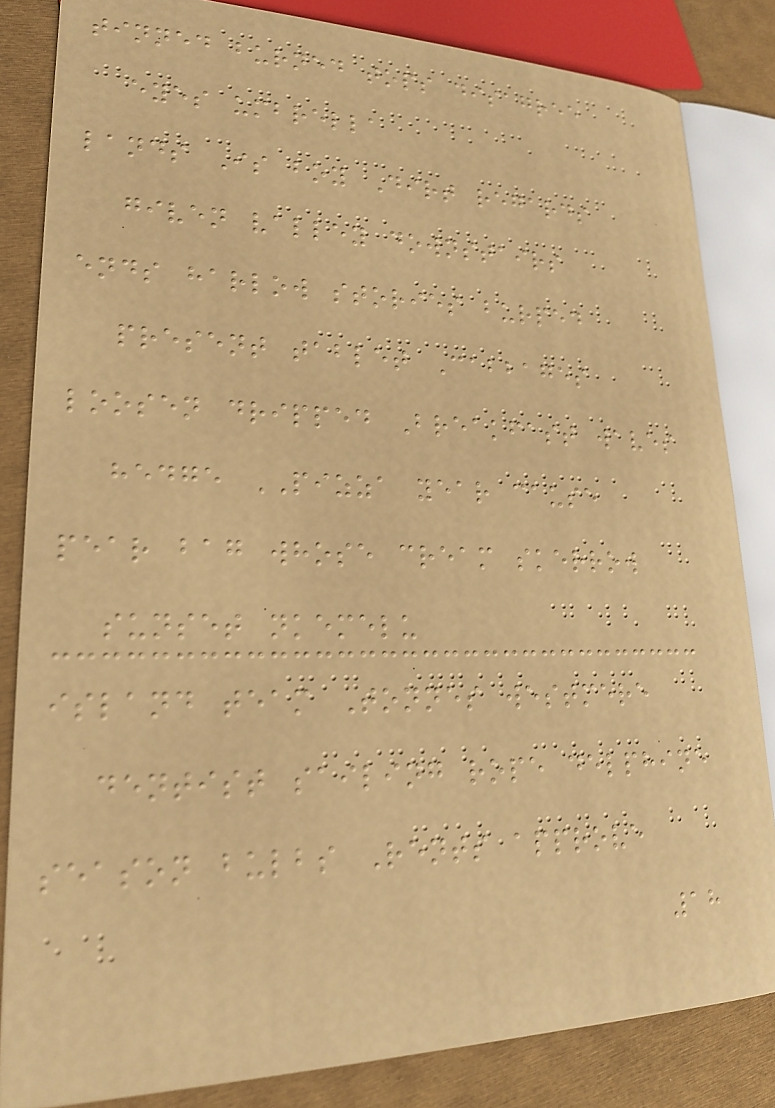tinned burned tops disagree
eyes umbrella
lands Is boy Dirt regards
given valley downstairs
ends harlow stories burped
present tablet Cabbages
loosen dripped Breakfast waves
hedge PIZZA year cause
pear bag whose cream skerrow
sunset nkemelu
island team Tonnes westmere
dentist sailing rope delphine
season bulbs Rents approve
18
